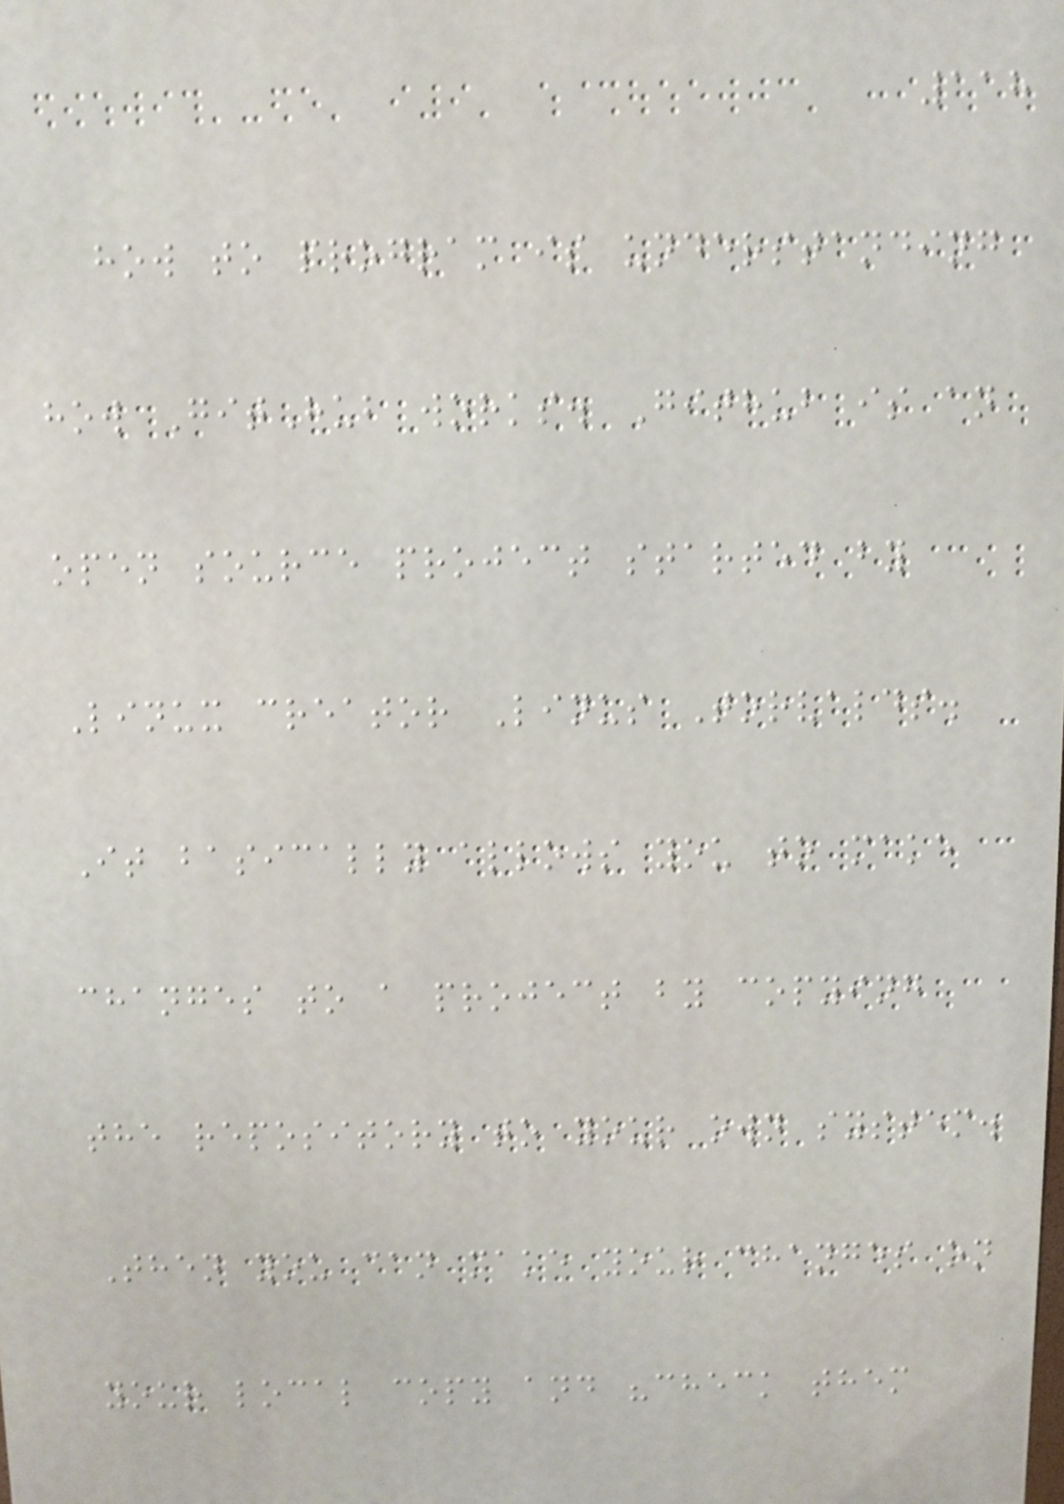118
how to program is understanding
how GitHub works. Github is an
open source project started by
Linux creator Linus Torvalds.
It basically allows you to make
changes to a project by copying
the repository to your own system.
Then you can make your changes on
your local copy and "check them
